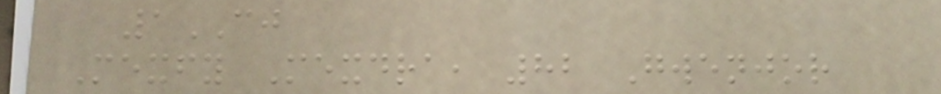1CJ
Mexfy Mexdra, 82 Gwenjor
